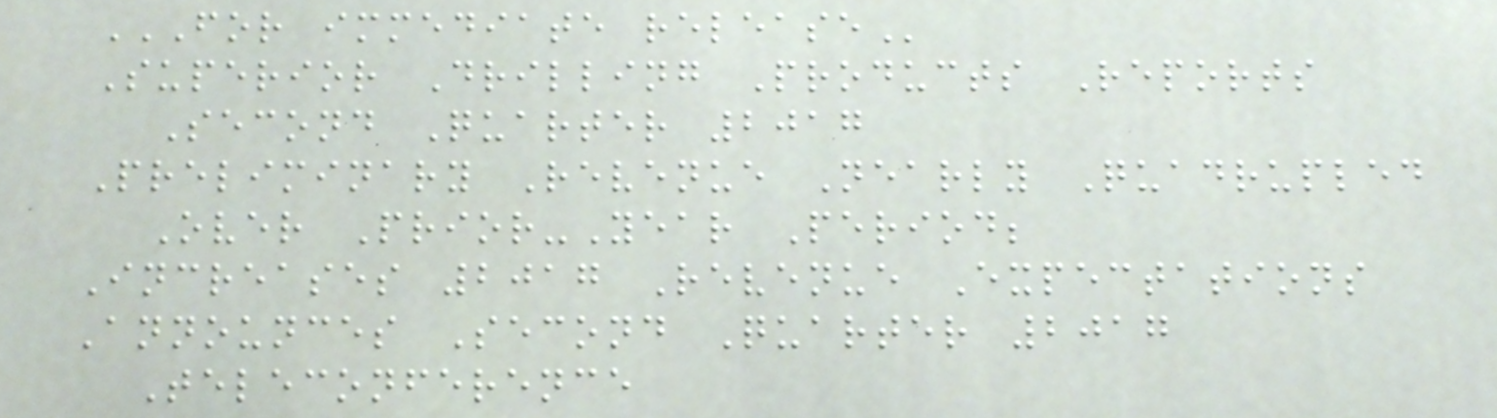FOR IMMEDIATE RELEASE
Superior Drilling Products Reports
Second Quarter 2017
Preliminary Revenue Nearly Quadrupled
Over Prior-Year Period;
Increases 2017 Revenue Expectations
Announces Second Quarter 2017
Teleconference
